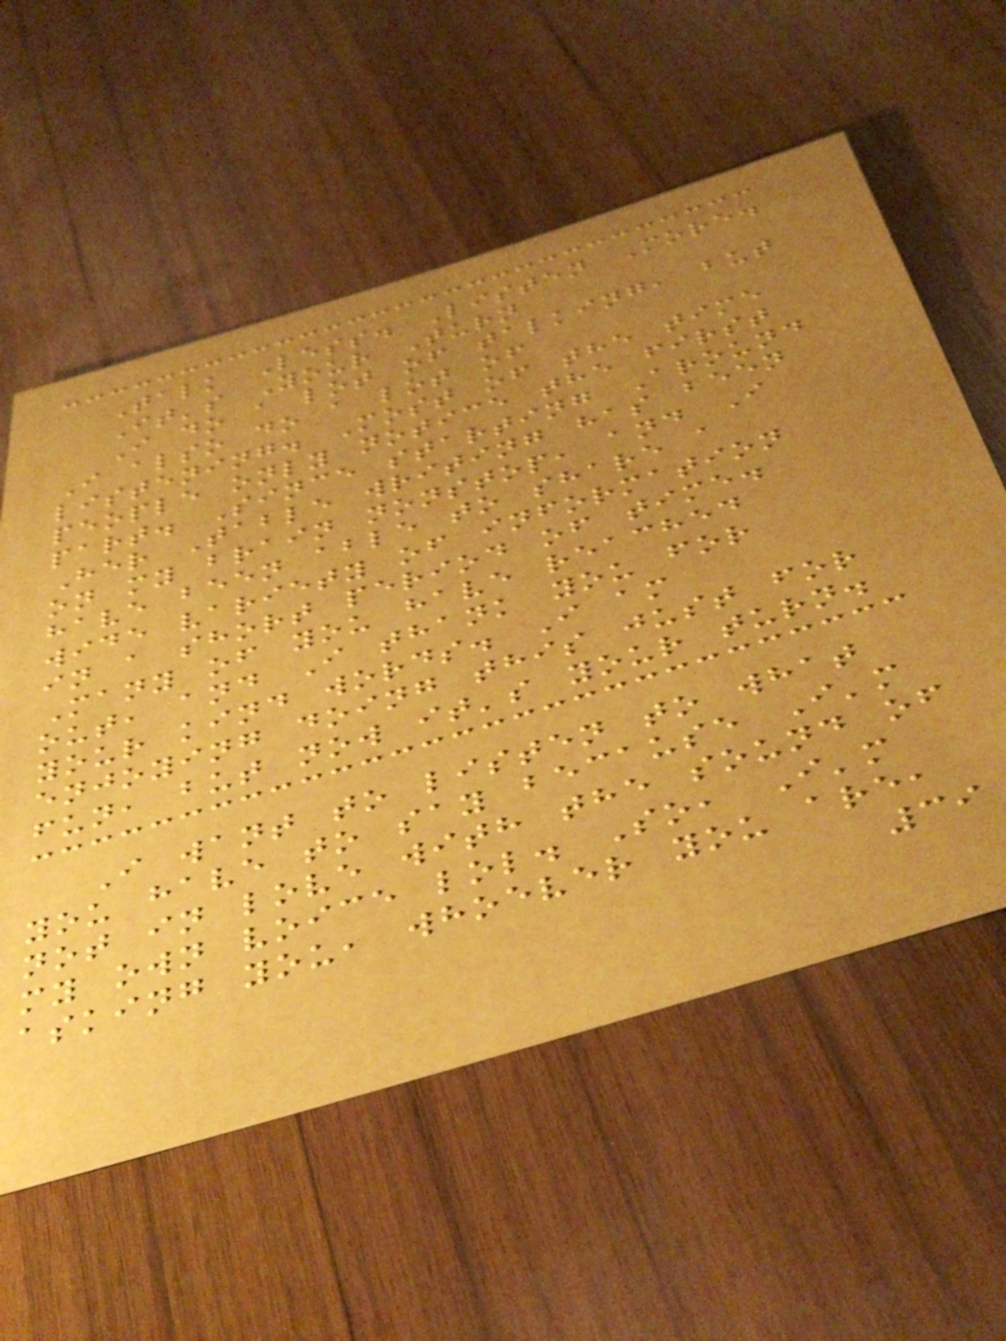Talk Less. Listen More.
It's Your Turn
I do a lot of talking, but
I also do a lot of
listening. Most of the time
people only notice the first
part. Since starting Around
Her Table writing has been
on my brain nonstop, and I
have been able to share a
wide variety of information
in a short period of time.
Many of you have reached
out, and I thank you for
your kind words. I am
enjoying doing this just for
fun, but now it's your turn.
I want to listen to what
you have to say because I'm
not in love with the sound of
my own voice lol. So, I'm
asking you, whoever you are,
39
